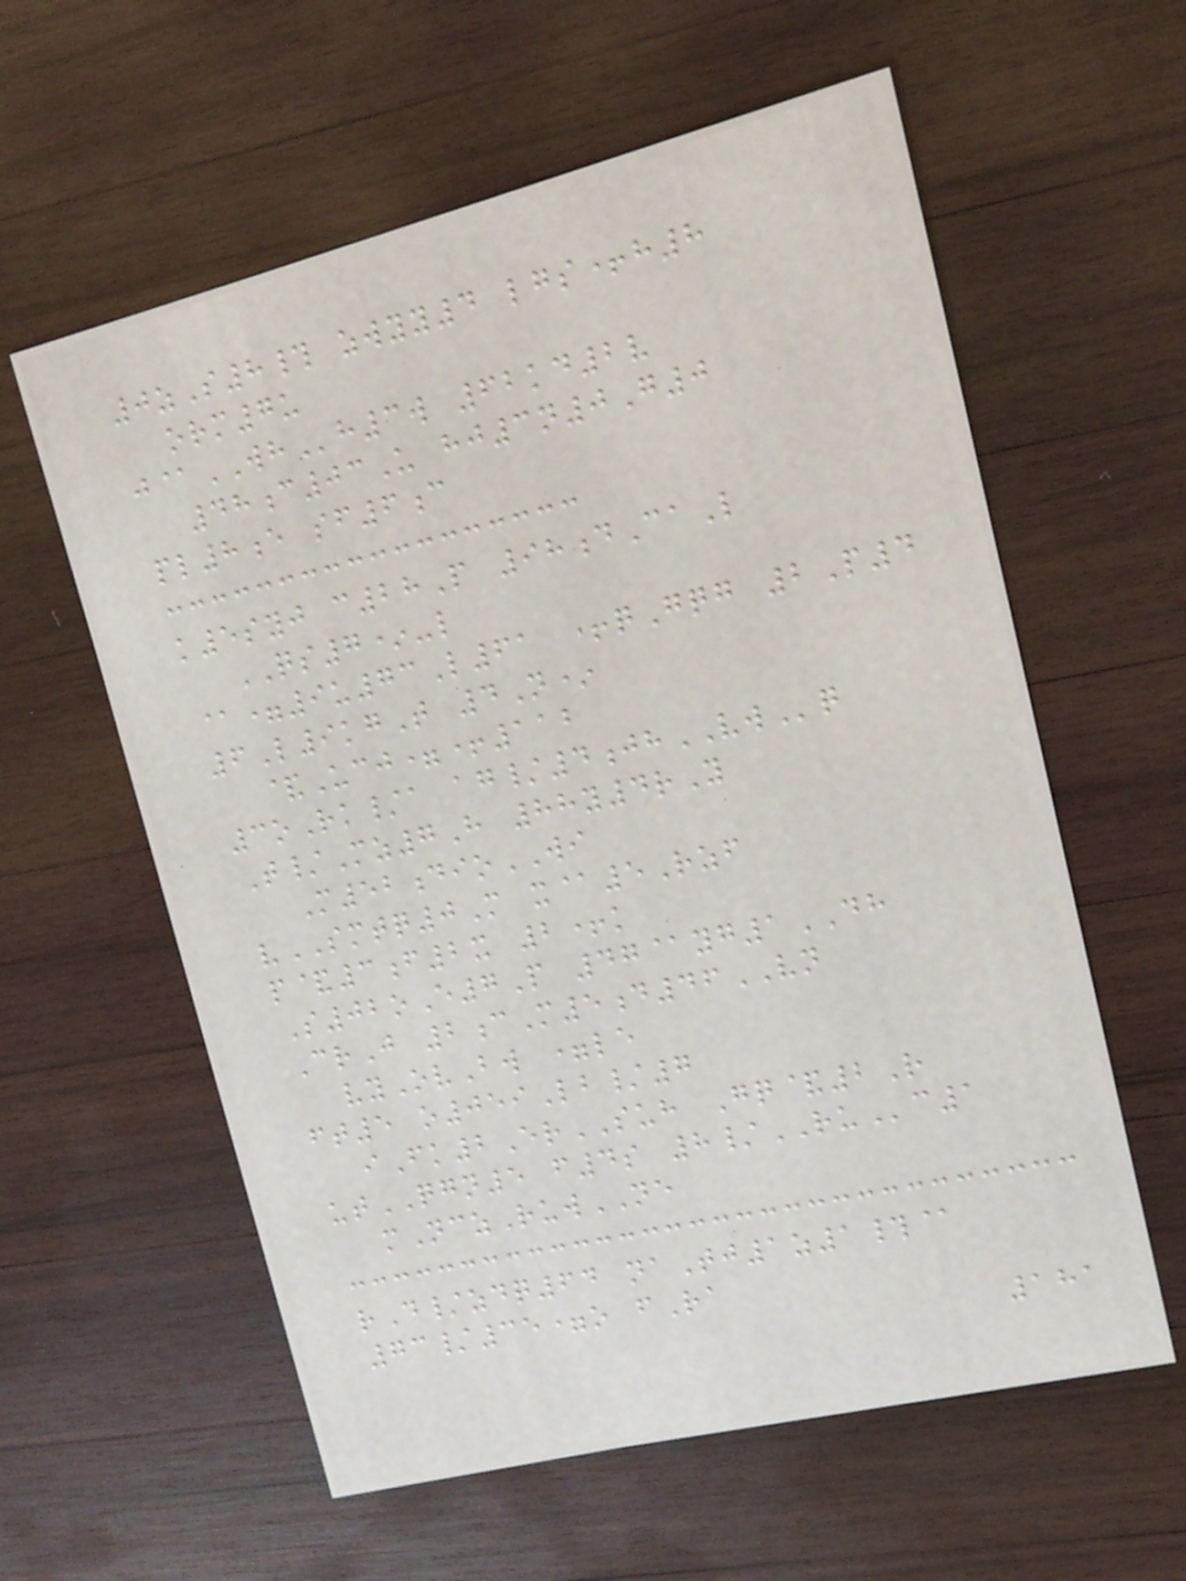0zS8# zwyy4 lgs+h8
orm7u
j@WHh3w 62kd2v
48c03U hj3n0G0
pl8e sf6c
k5syj c28P 98dCaL
QS7*-l
@=9u73L61 +qGqg 2P4
6L9kgT 4N*
&Ucj=+112
3oRk/a ag/4jhVWq
T/Mz7H 88y4rY
M52dioWI
vSMTQ0M x@5Rzf
p&3f2x 2+k
S02oE7P 47@yg1DH
CrJ 2cM5d46VN
vyOvBw =le
ft5 o059Lb/7
iFk2ErSUH Gq&2R
utQGN5 f4s 8/RUc1
mNczRuwNE
rD/zdq64 naTj1z1#@
73/35=o fRa
181
